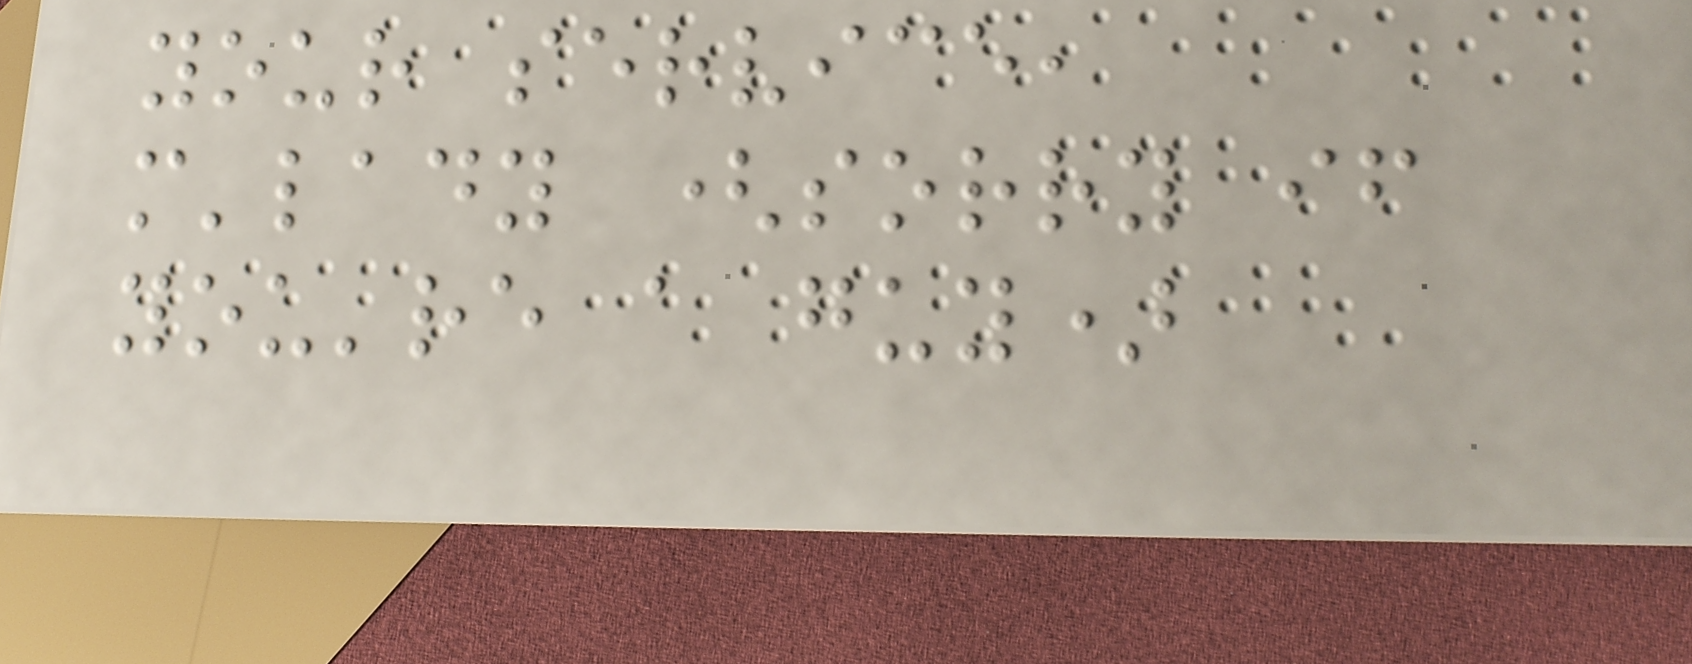your service,
m'lady (sorry if
you're a guy)
